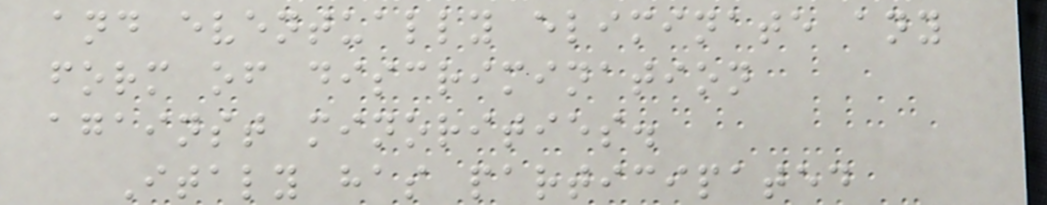and eventually eliminate any
form of discrimination
against minorities.
Italy has participated
